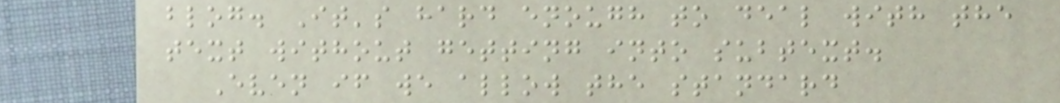blog. It's hard enough to deal with the
text without getting into subtext.
Even if we allow the standard
